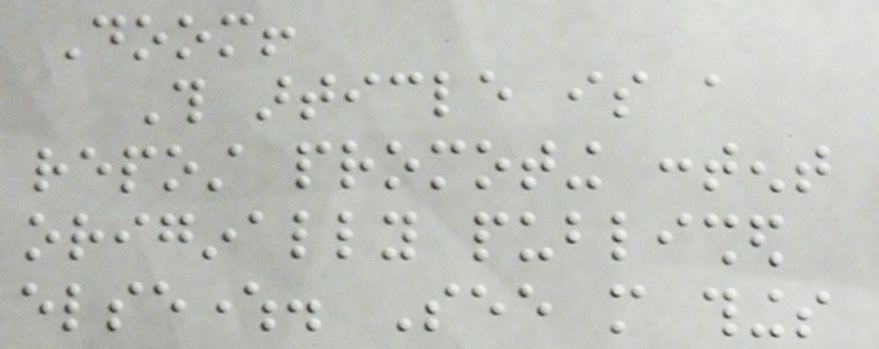Doom!
This article is a
repost promoting content
originally published
elsewhere. See more things
